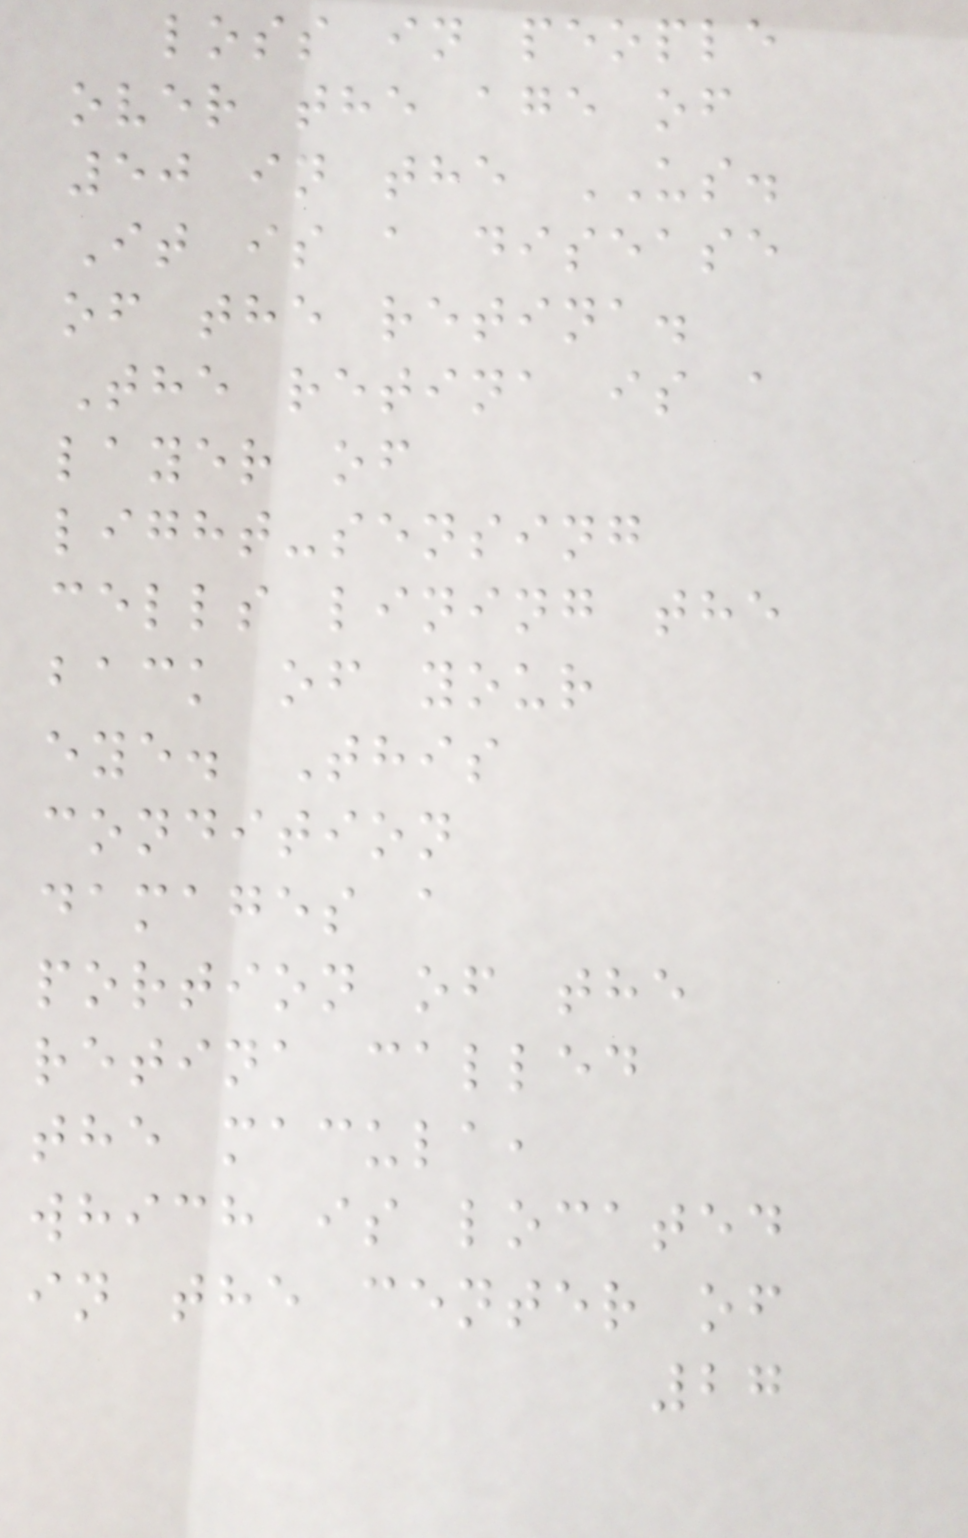loss in people
over the age of
50 in the US.
It is a disease
of the retina.
The retina is a
layer of
light-sensing
cells lining the
back of your
eye. This
condition
damages a
portion of the
retina called
the macula,
which is located
in the center of
27
